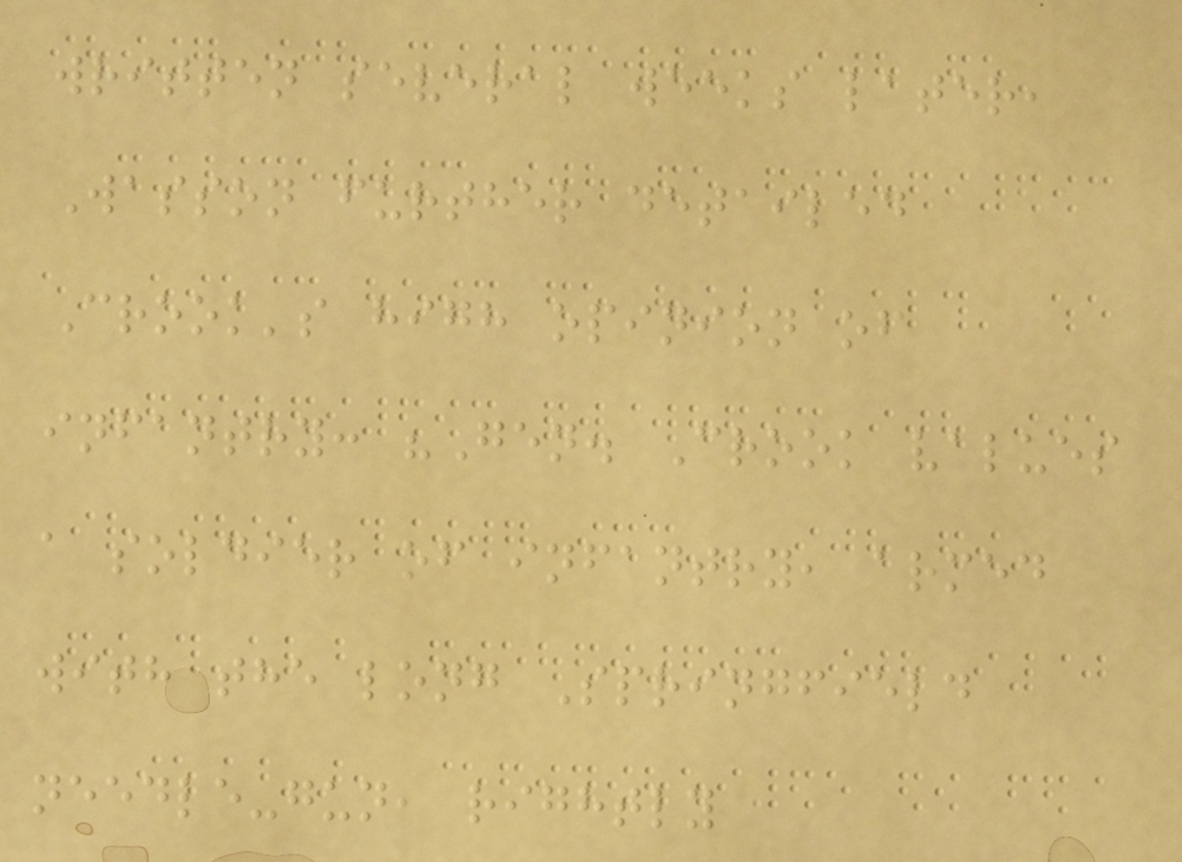written several weeks later,
Wasson further detailed
Crook's high opinion of
infantry: "Gen. Crook values
a soldier of infantry, armed
with the long Springfield
needle-gun, rightly
